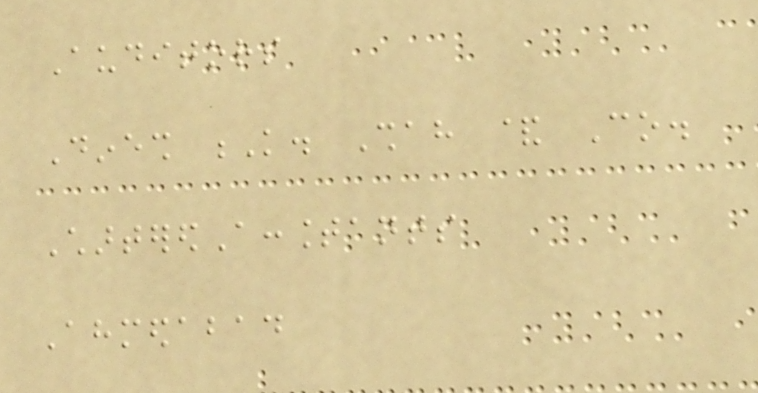Auditors
Dinesh K. Shah & Co.
CharteredAccountants
Ahmedabad
